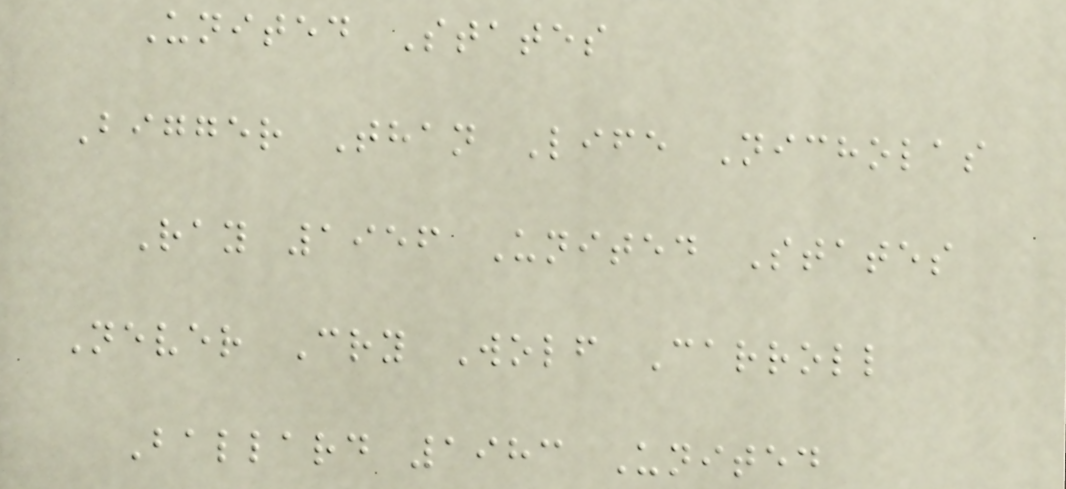United States
Bigger Than Life Nicholas
Ray 1956 United States
Never Cry Wolf Carroll
Ballard 1983 United
